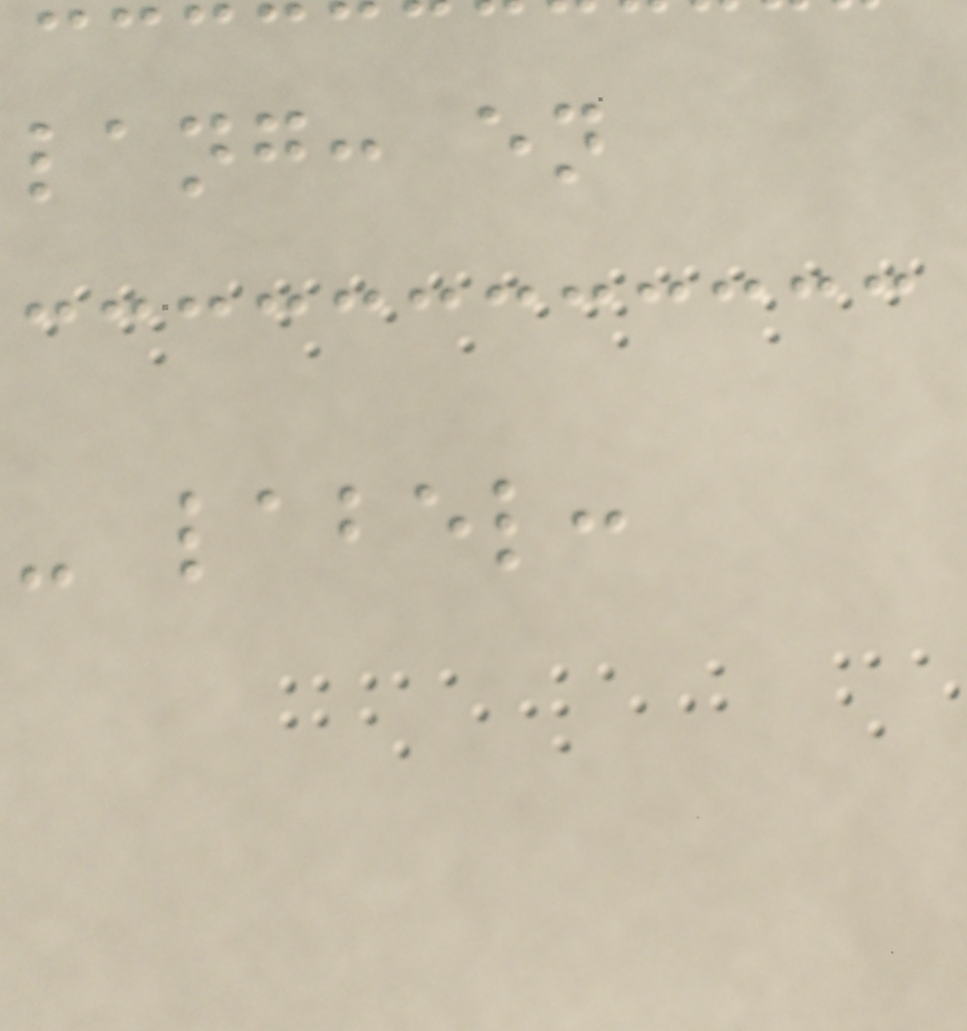lang: en
- label:
